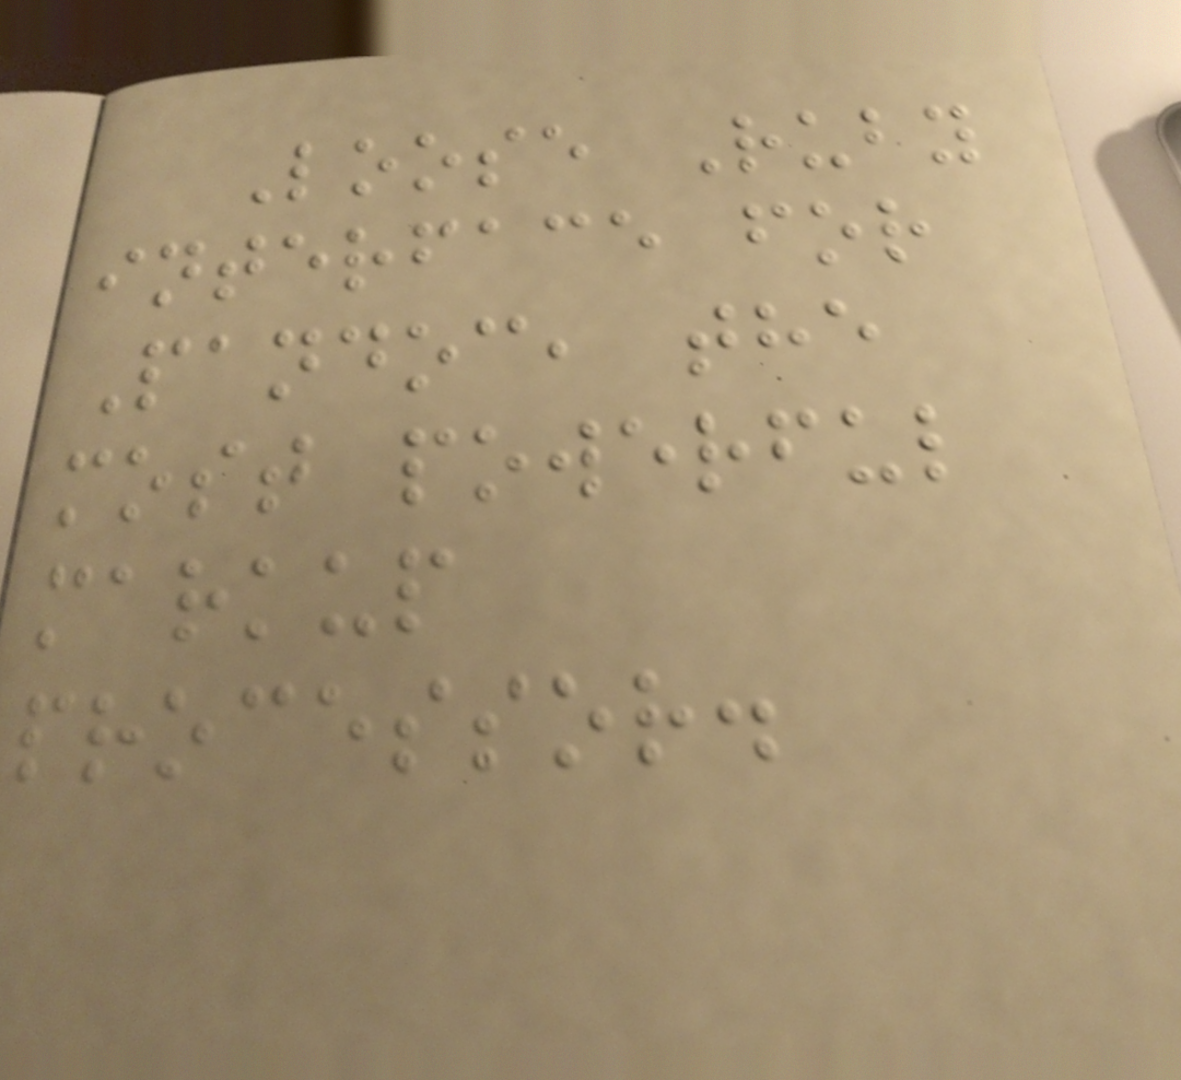Loose Ruby
interface for
Pandoc, the
most powerful
markup
processor.
